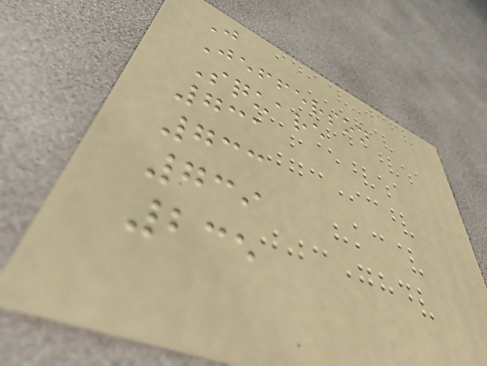J
Jefferson
Square
731
733
739
235
